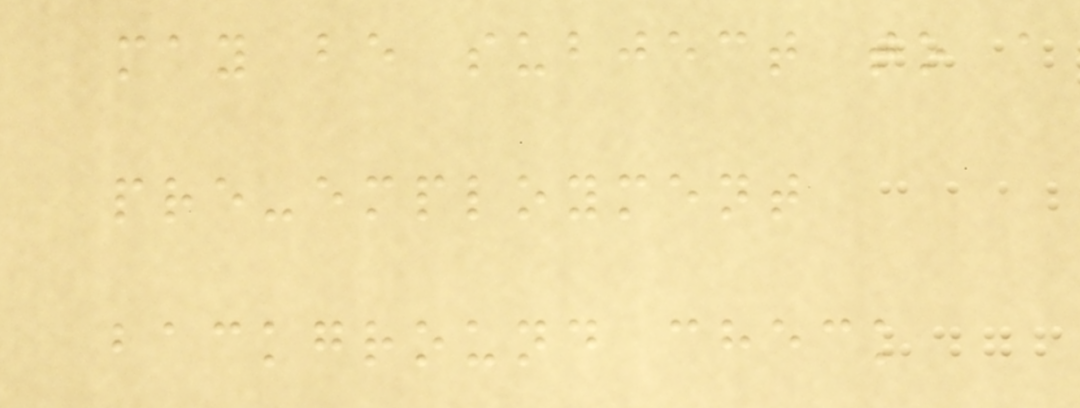may be subject to a
pre-employment
background check
